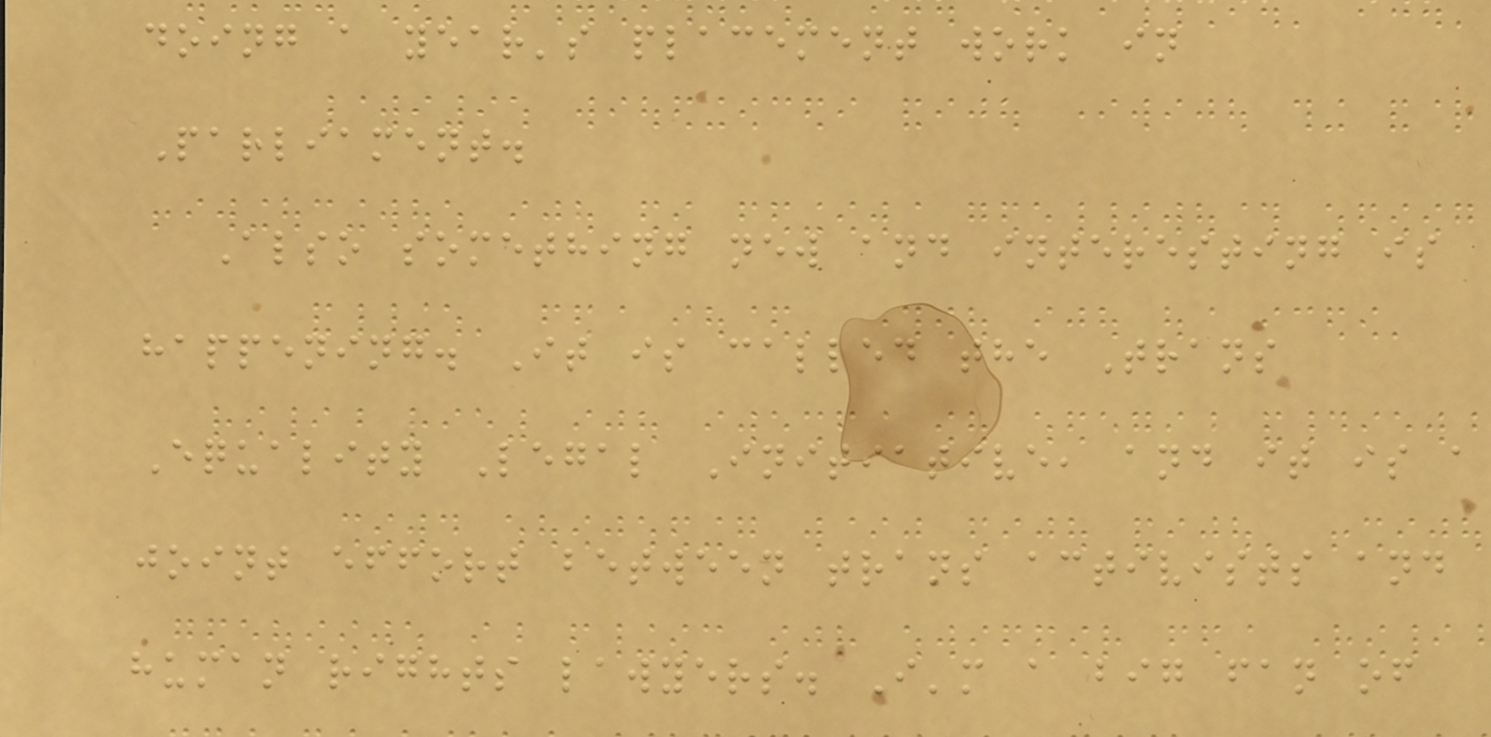doing a year's placement work in
Parliament.
Also something new and interesting is
happening. It is called the Trans
Equality Legal Initiative, and it is a
joint effort between trans activists and
human rights lawyers. I'm a big fan of
